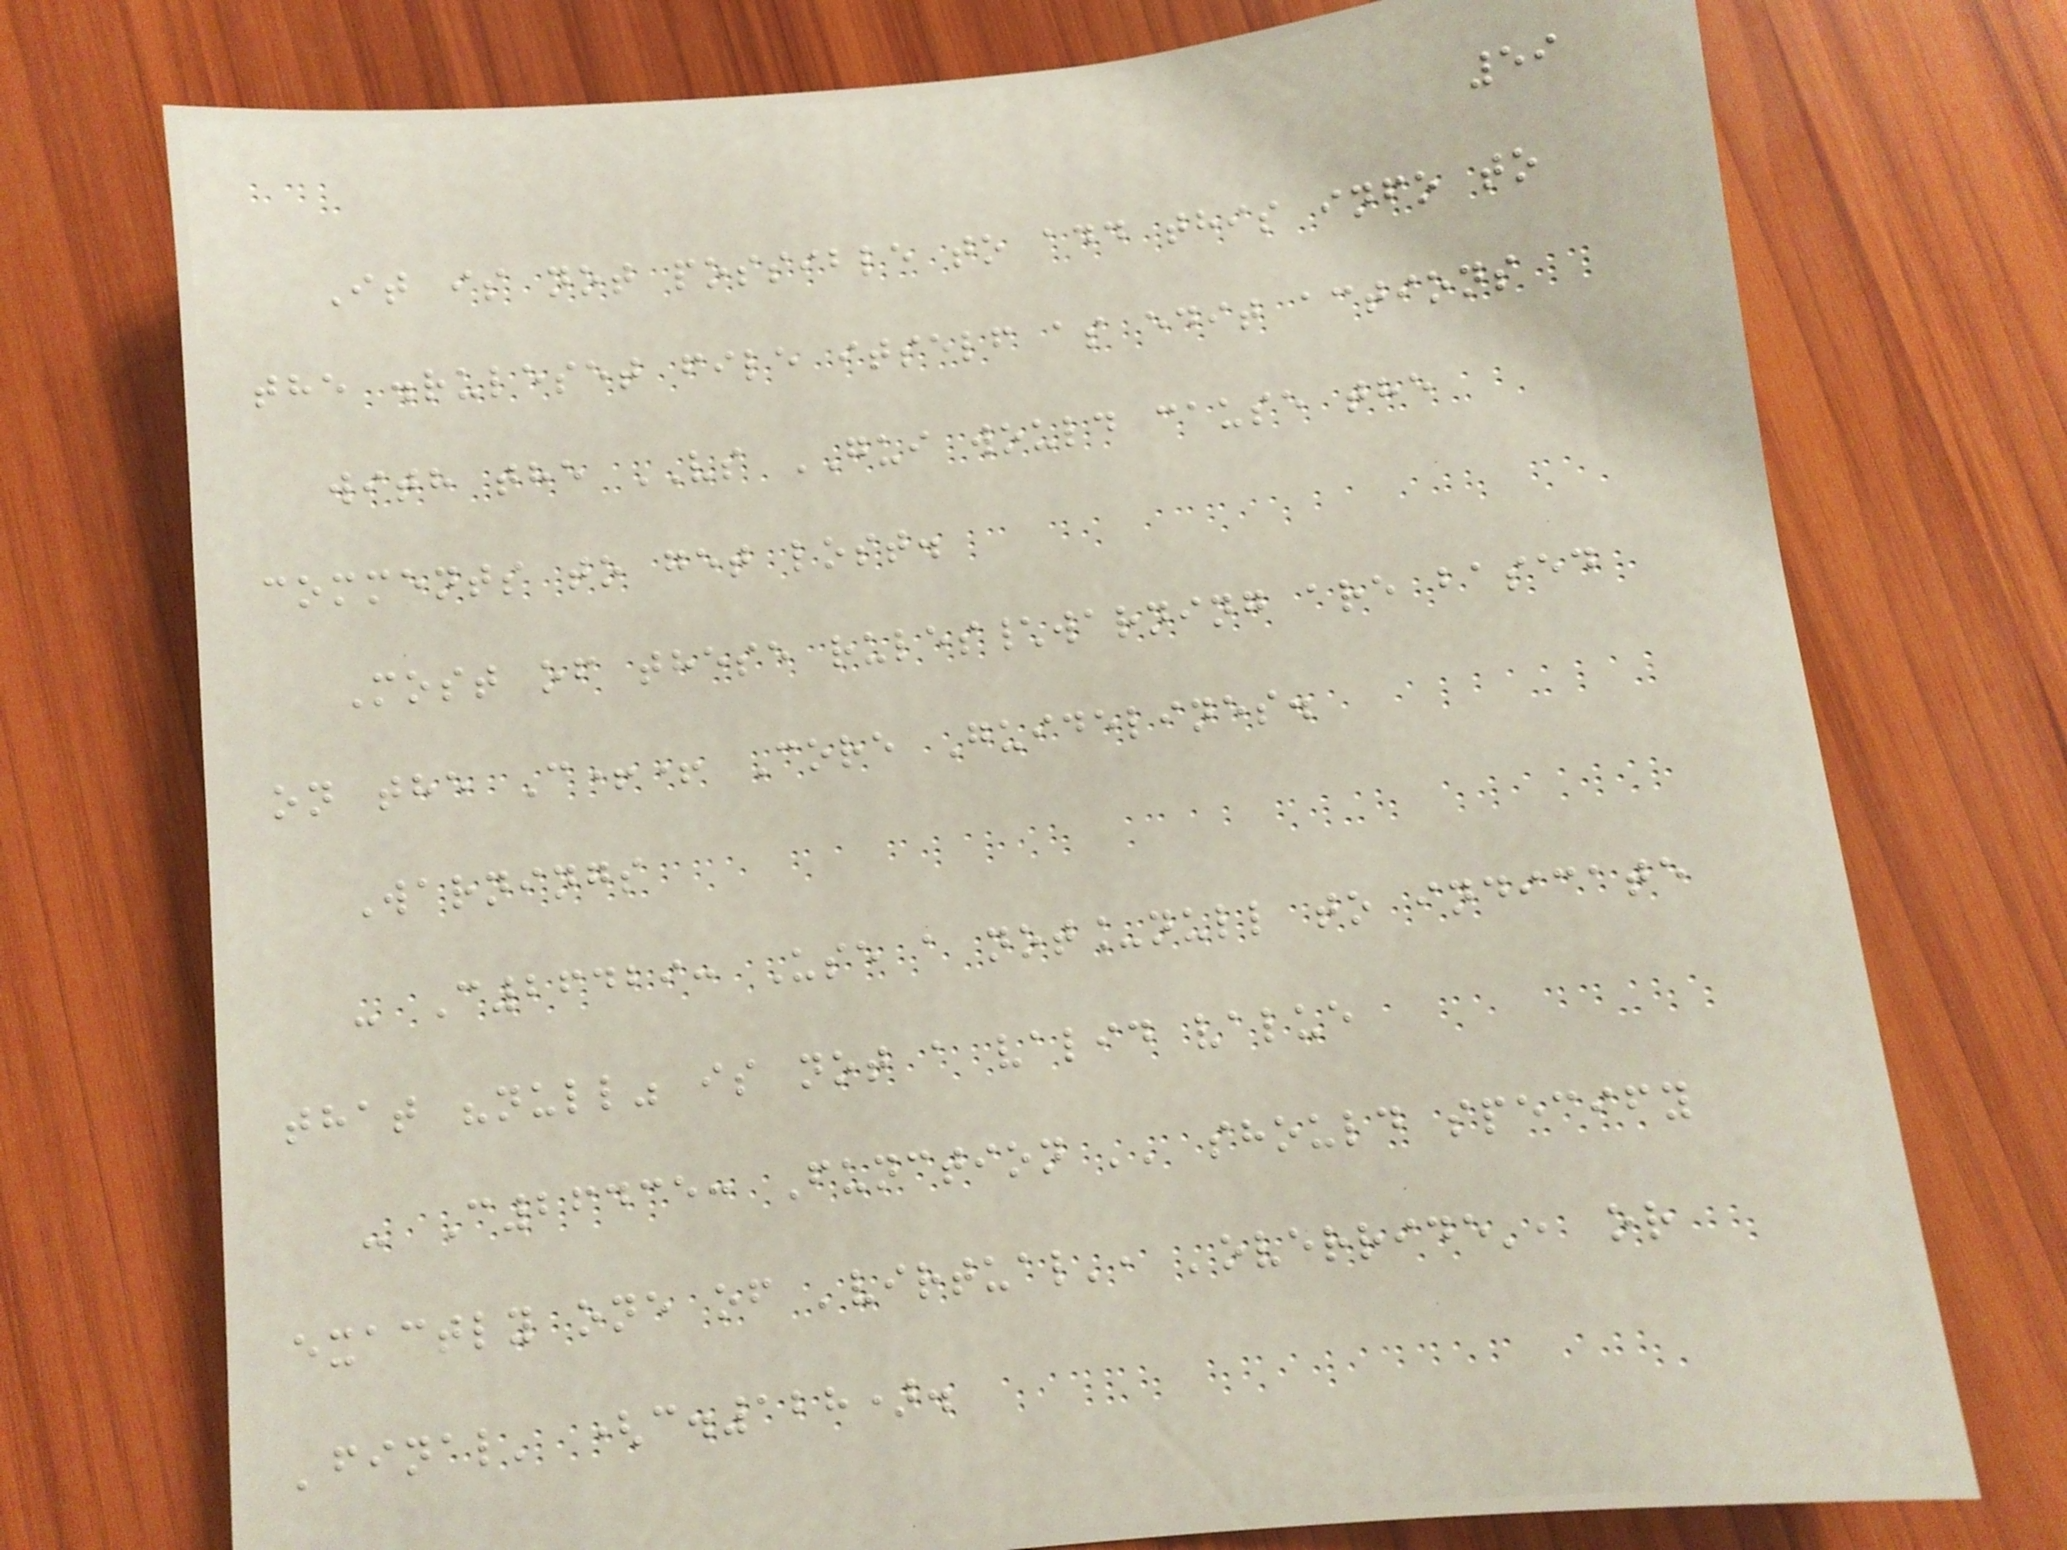59
It is not possible to add this info to
the .ruleset file itself as edit actions
with the VS GUI would cause the
comments to get lost.
Most of these rules\warning are based
on the C++ Core Guidelines.
Warnings
- C26429: Use a not_null to indicate
that "null" is not a valid value
- C26435: Function '' should specify
exactly one of 'virtual', 'override', or
'final' (c.128).
